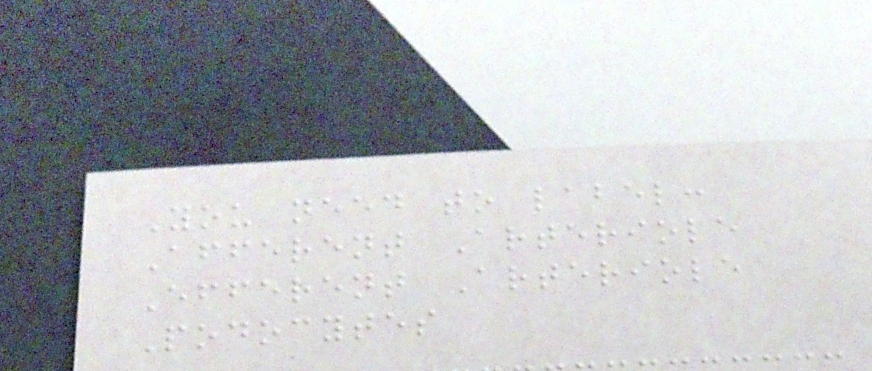You need to label:
Afferent Arteriole
Efferent Arteriole
Podocytes
